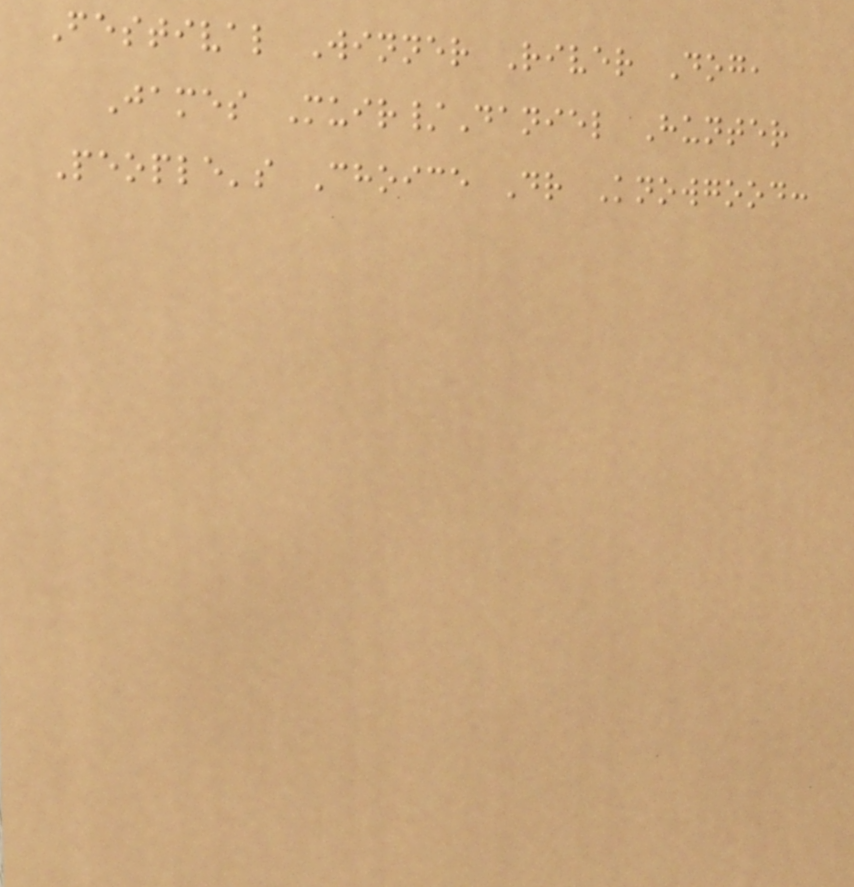Festival Winner River Dog,
James Muir/Daniel Hunter
People's Choice Dr Knowgood:
